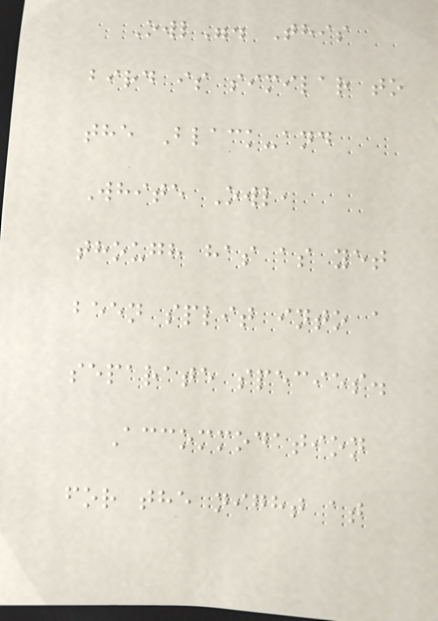Owl". This
bird is similar to
the Black-and
White Owl,
though has as yet
been split into a
separate species.
Accommodation
for the night at
